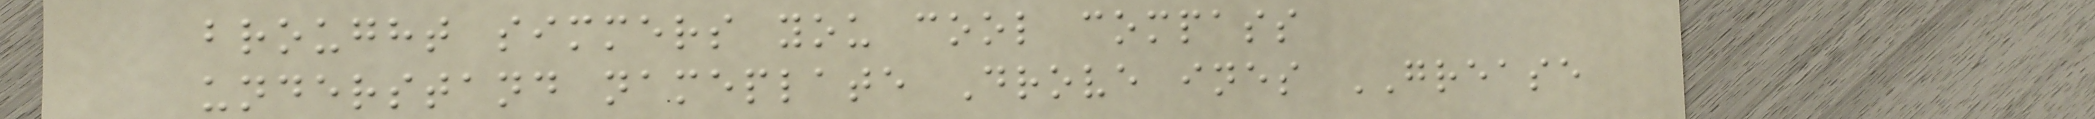brought simmers you cool compass
understand nameplate Drove ines GREASE
